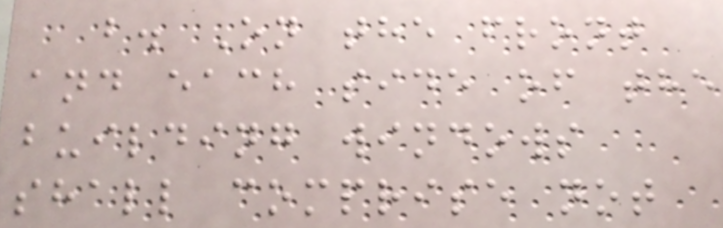b. On the front
and each side of the
building windows
shall comprise not
